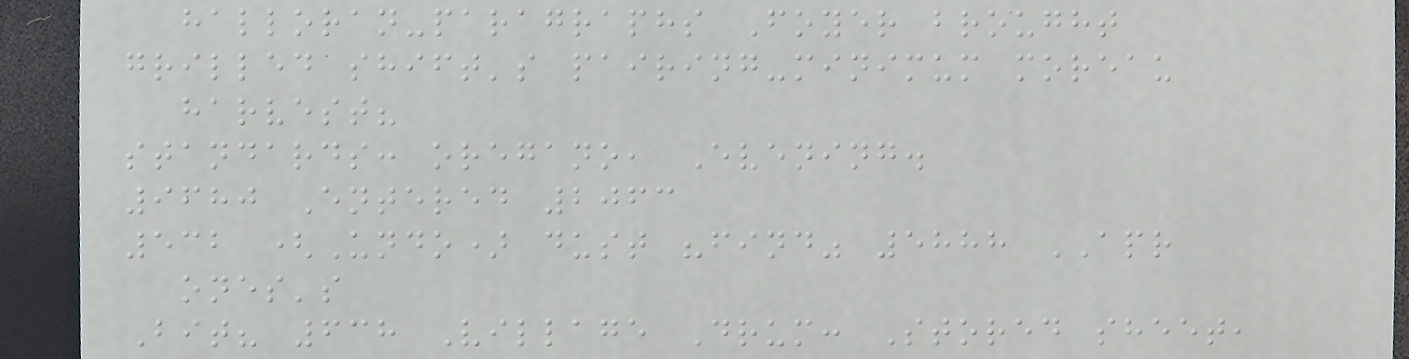halloran-paragraphs Foyer brought
grilled shift's pairing-minimum moreau
harvest?
standards: oregano, Evening.
9680 Entered 2063
532 (Undo) dust "find" 5888 APR
ones's
Bit? 638 Village Drum: Stored sheet,
